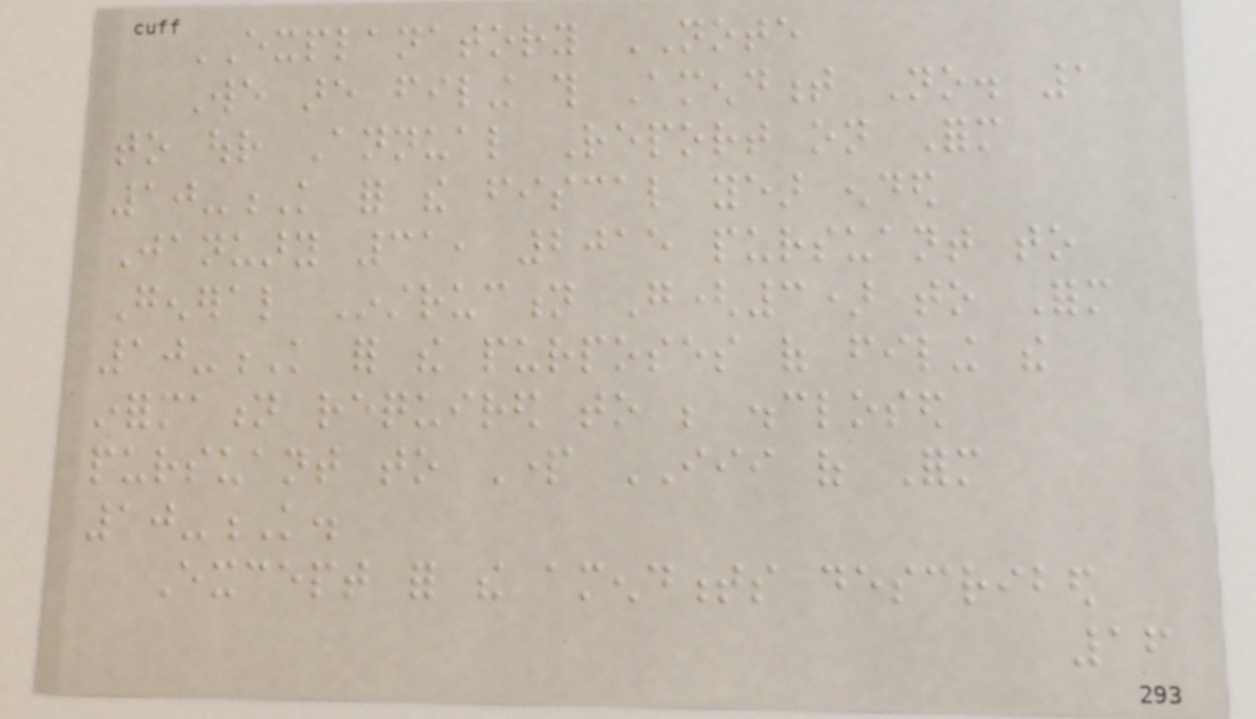EXPLANATORY NOTE
We are filing this Amendment No. 1
to our Annual Report on Form
10-K for the fiscal year ended
January 31, 2015 pursuant to
General Instruction G(3) to Form
10-K for the purposes of filing the
information required to be disclosed
pursuant to Part III of Form
10-K.
Except for the amendments described
16
